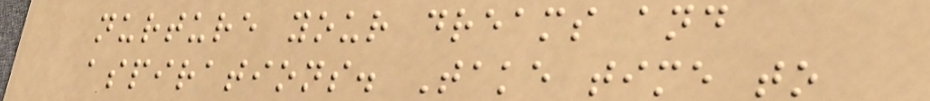nurture your dreams and
aspirations. Take time to
